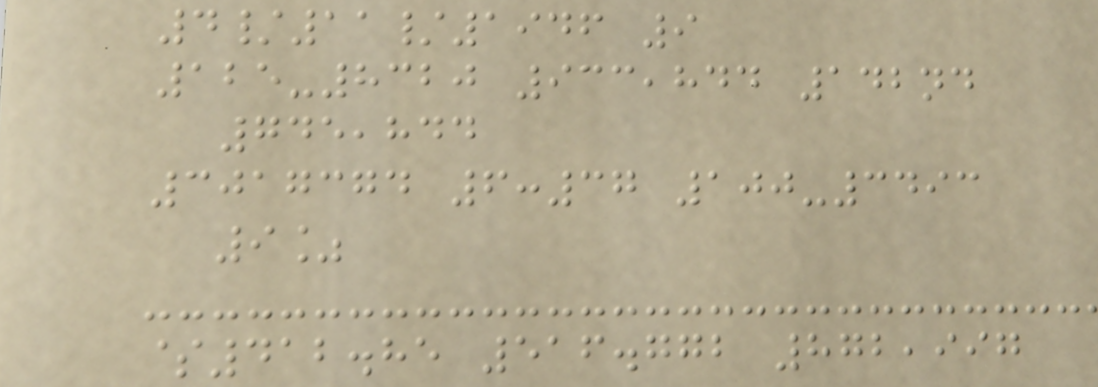4/11/1946 9
125-8320 933,844 142nd
745,844
3017374 6:37 100-3493
9%
$412.85 516.772 872,997
